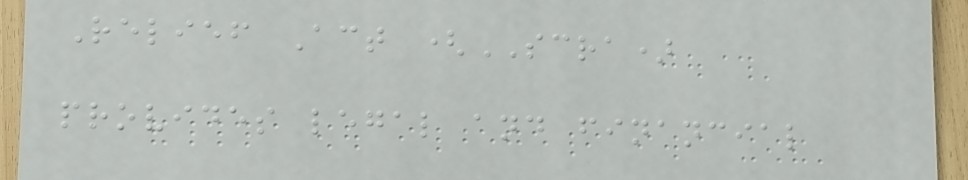Relief Act (SCRA)
provides legal and financial
